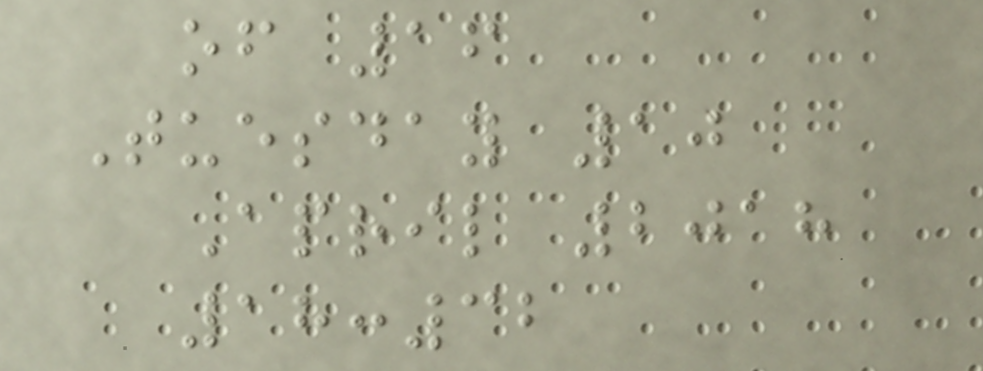of 16
Tuesday 10
April 2018
18:32
